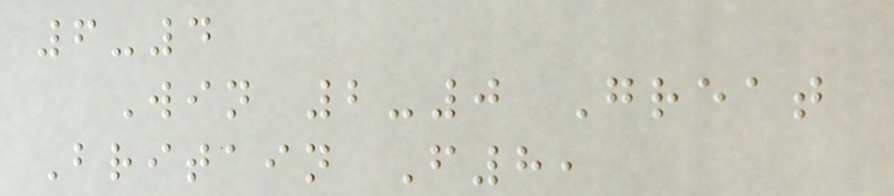6-4
Win 2-0 Great
Britain F8,
